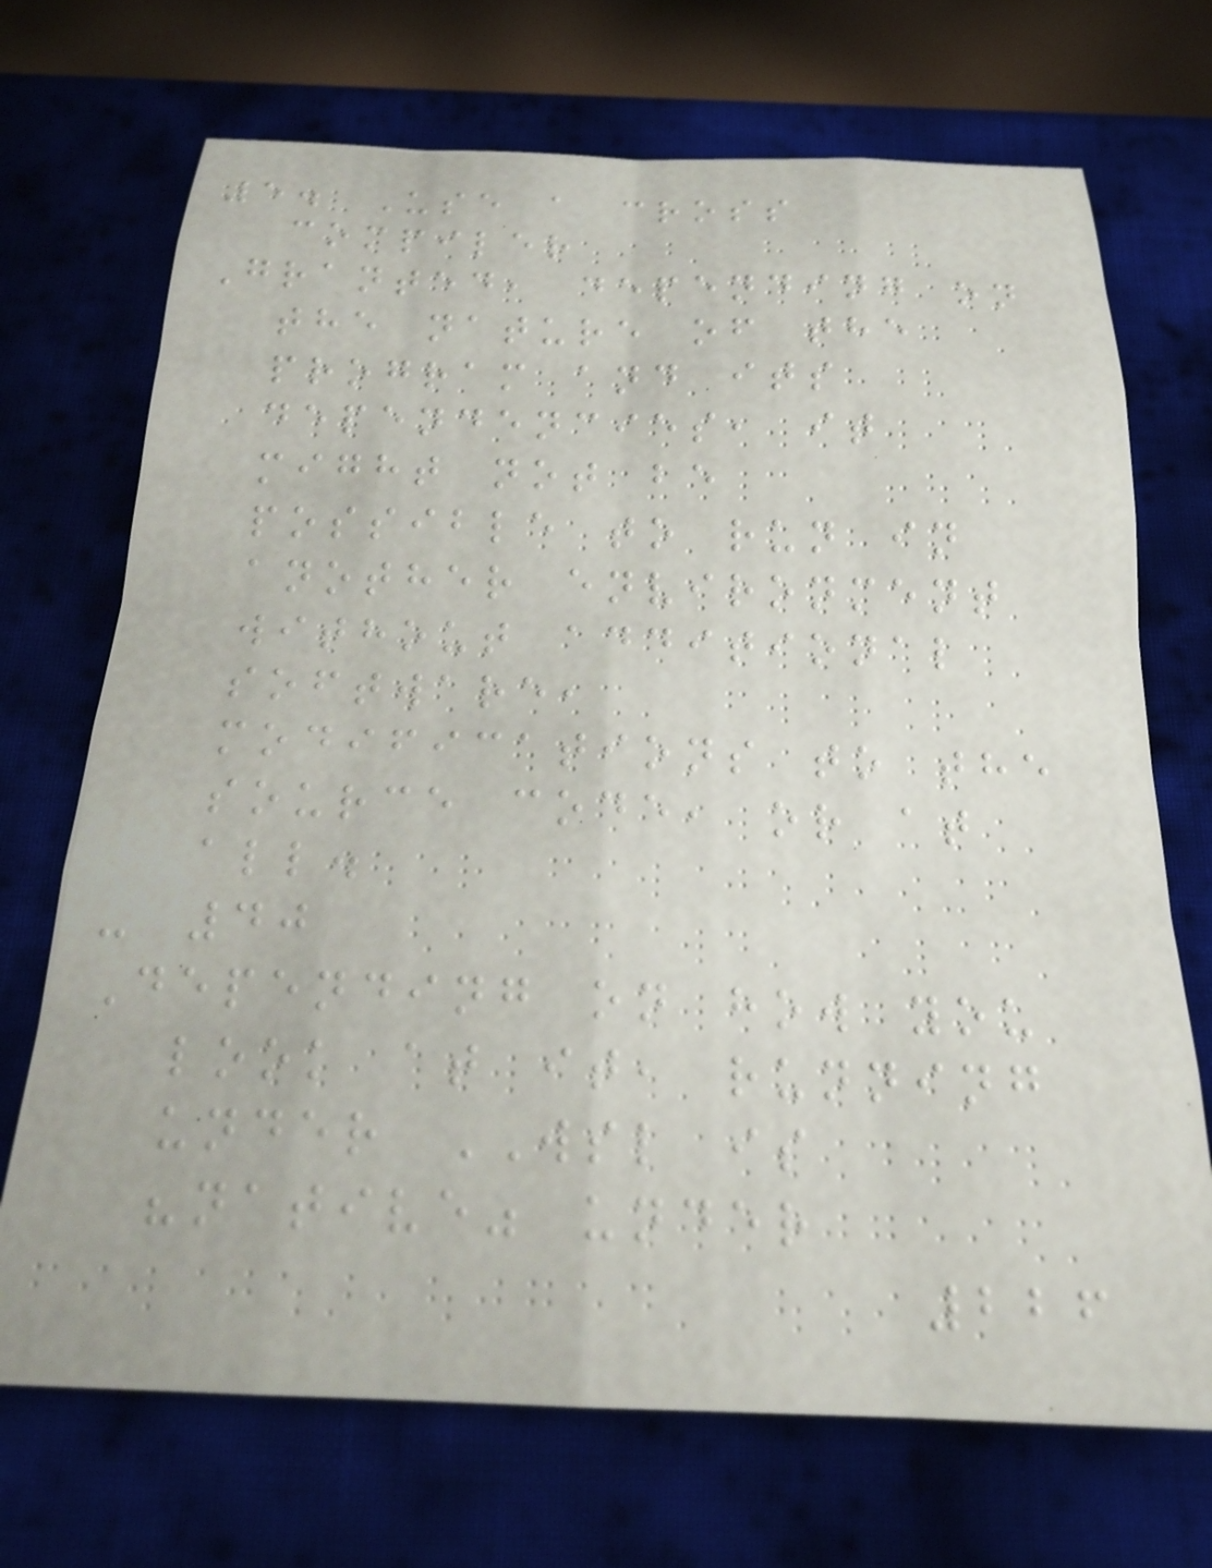5. Use a cross
compiler
Granted, depending on
the nature of the
program and its
dependencies, it
might not be
possible to run in
another environment
without additional
software,
modifications to the
source code, or at
all.
- 40
Depending on how you
look at it, running
under WSL is
"native" under
226
